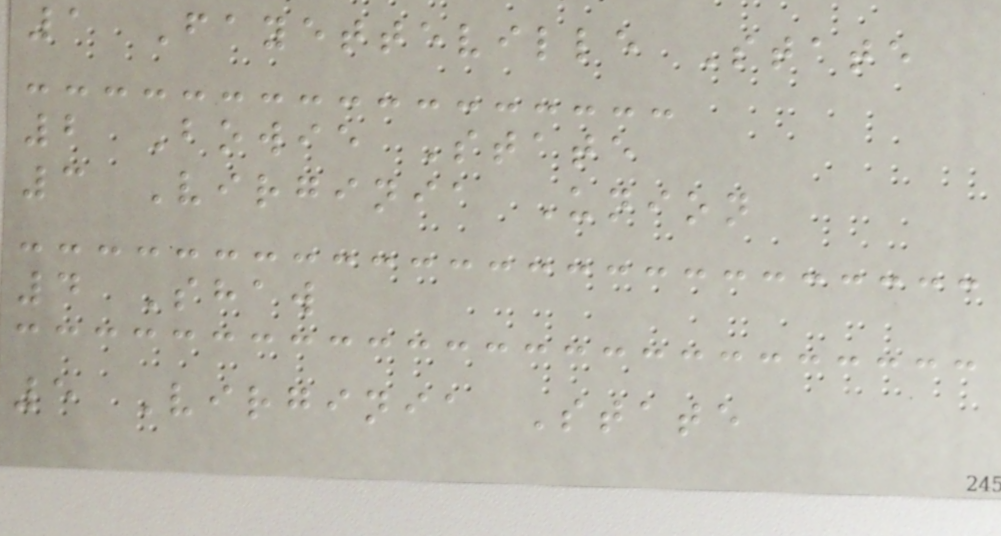1 Fayetteville State
2 Bowie State
3 Virginia Union
4 Shaw
5 Virginia State
